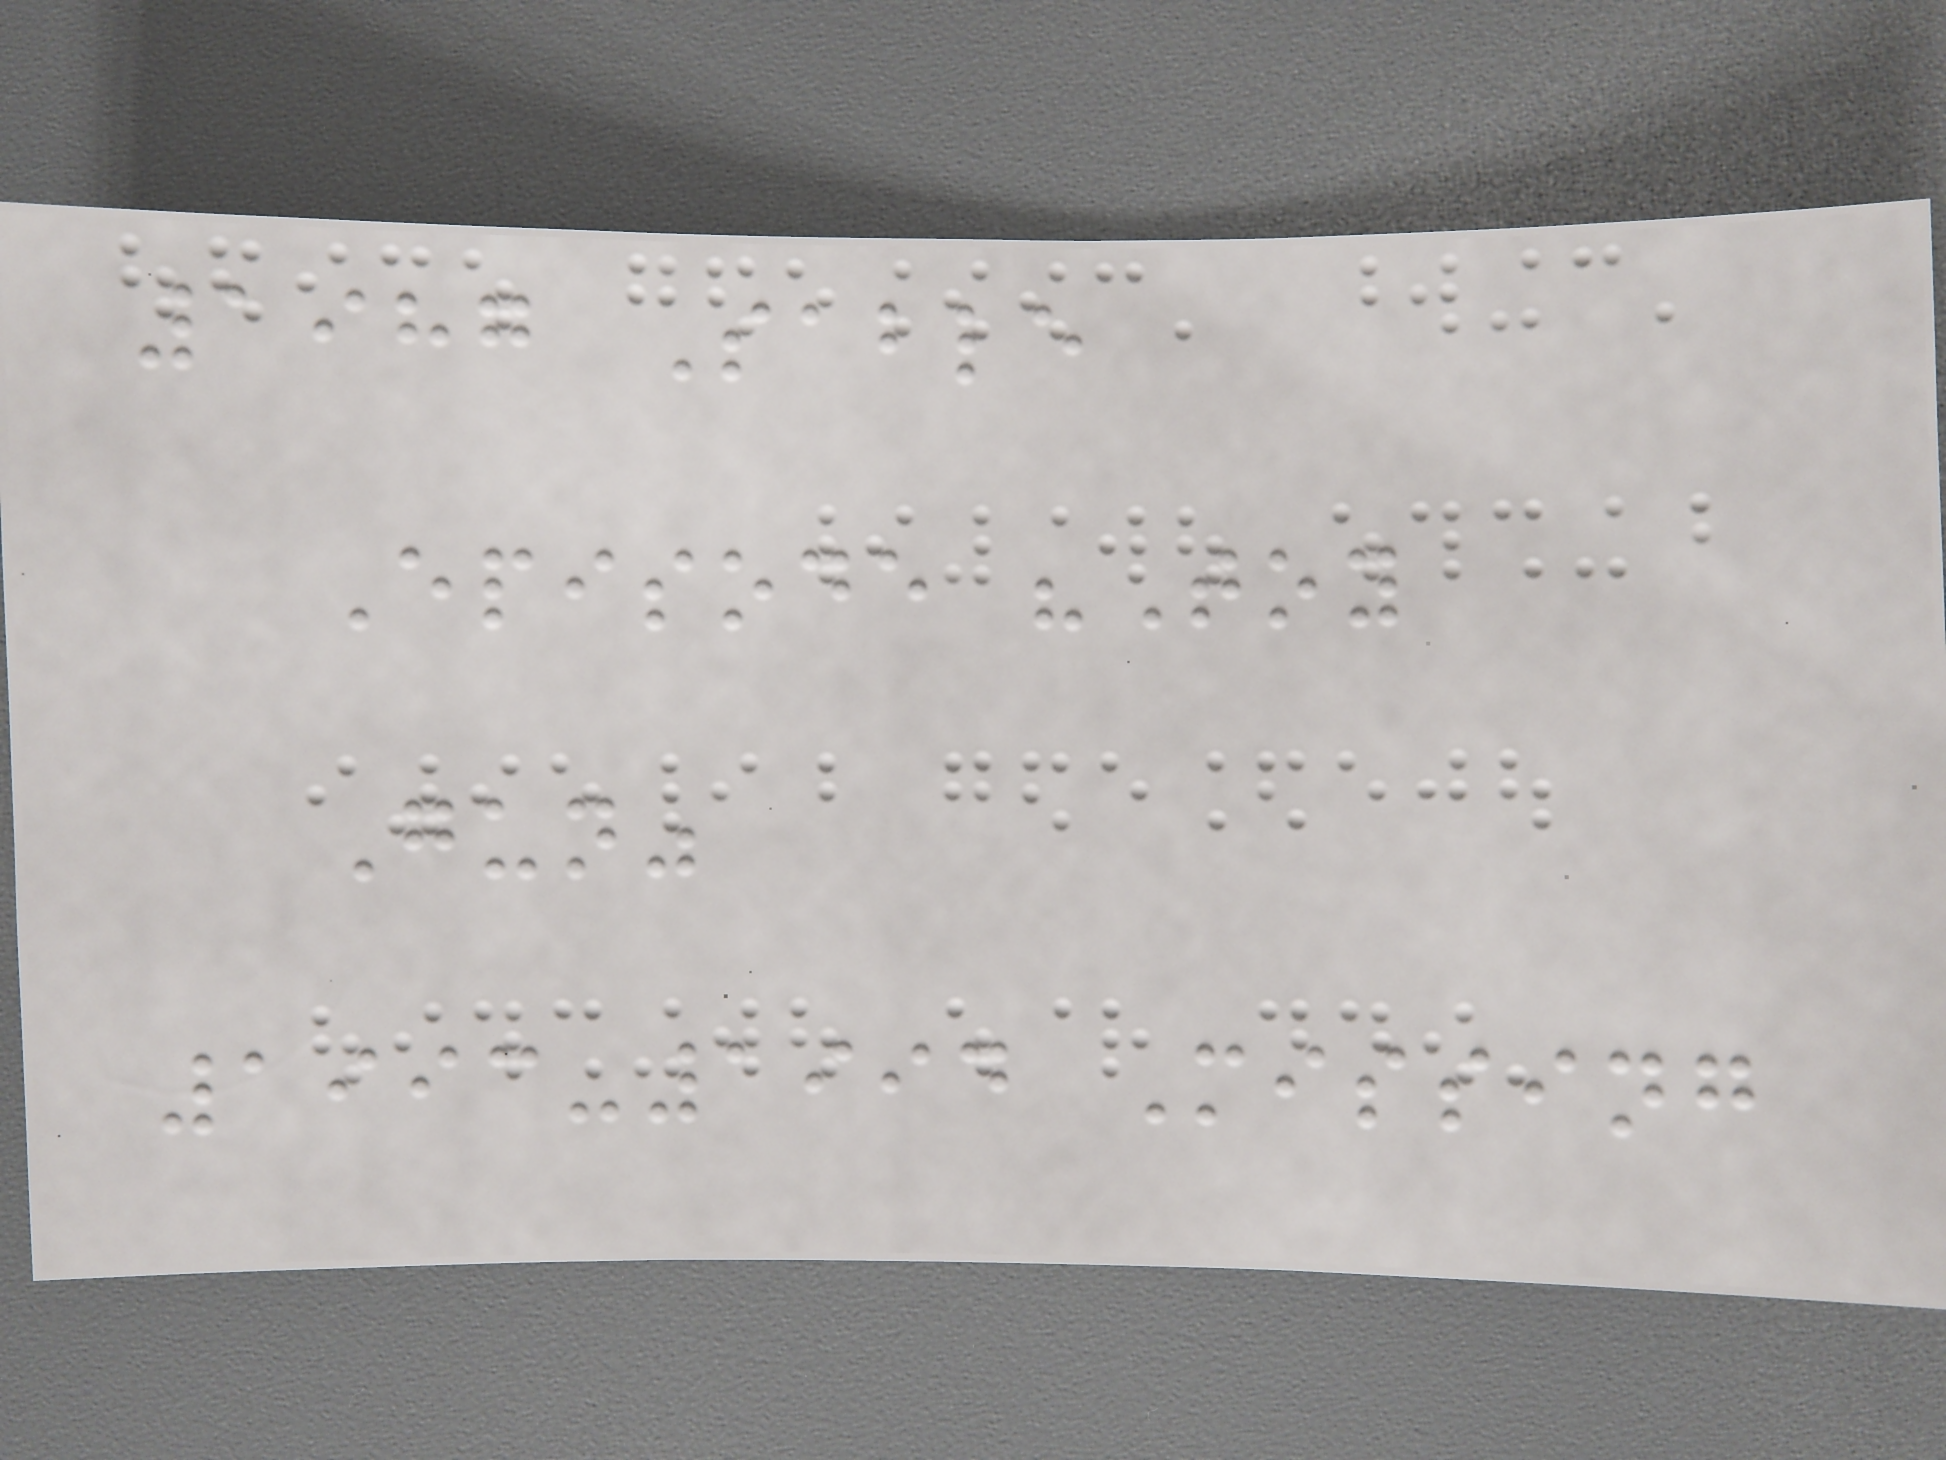1987 Sable
Episode "Toy
Gun"
1993-1994 Missing
